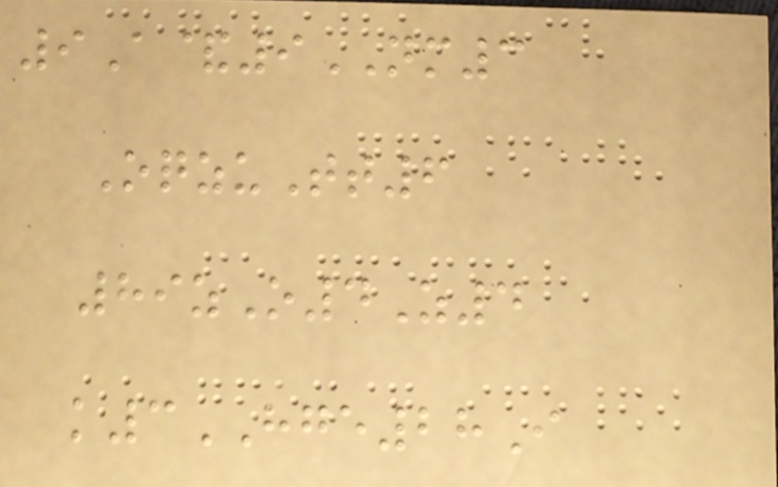9A&9NM3
OqzuTt6
89zO4Z4
k3HGE28I
